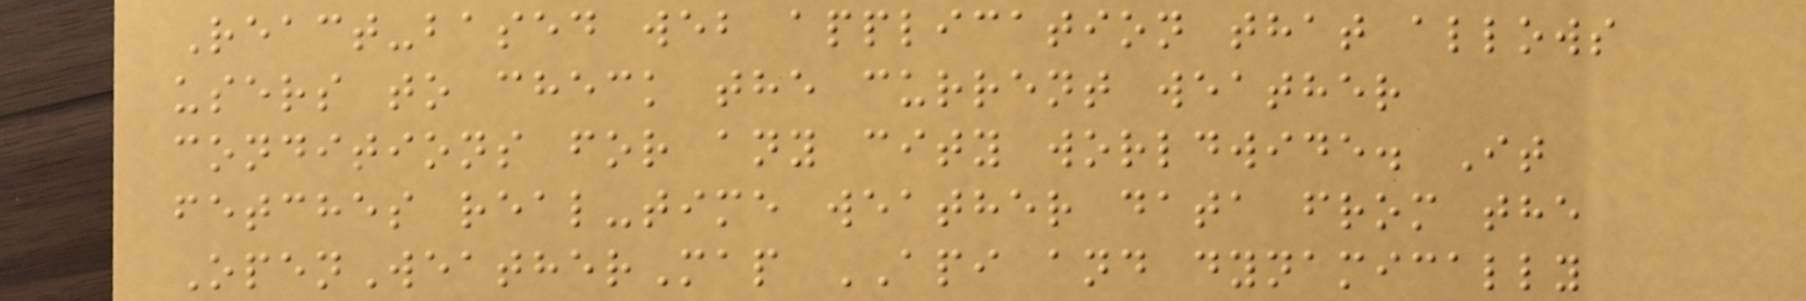React-based web application that allows
users to check the current weather
conditions for any city worldwide. It
fetches real-time weather data from the
OpenWeatherMap API and dynamically
